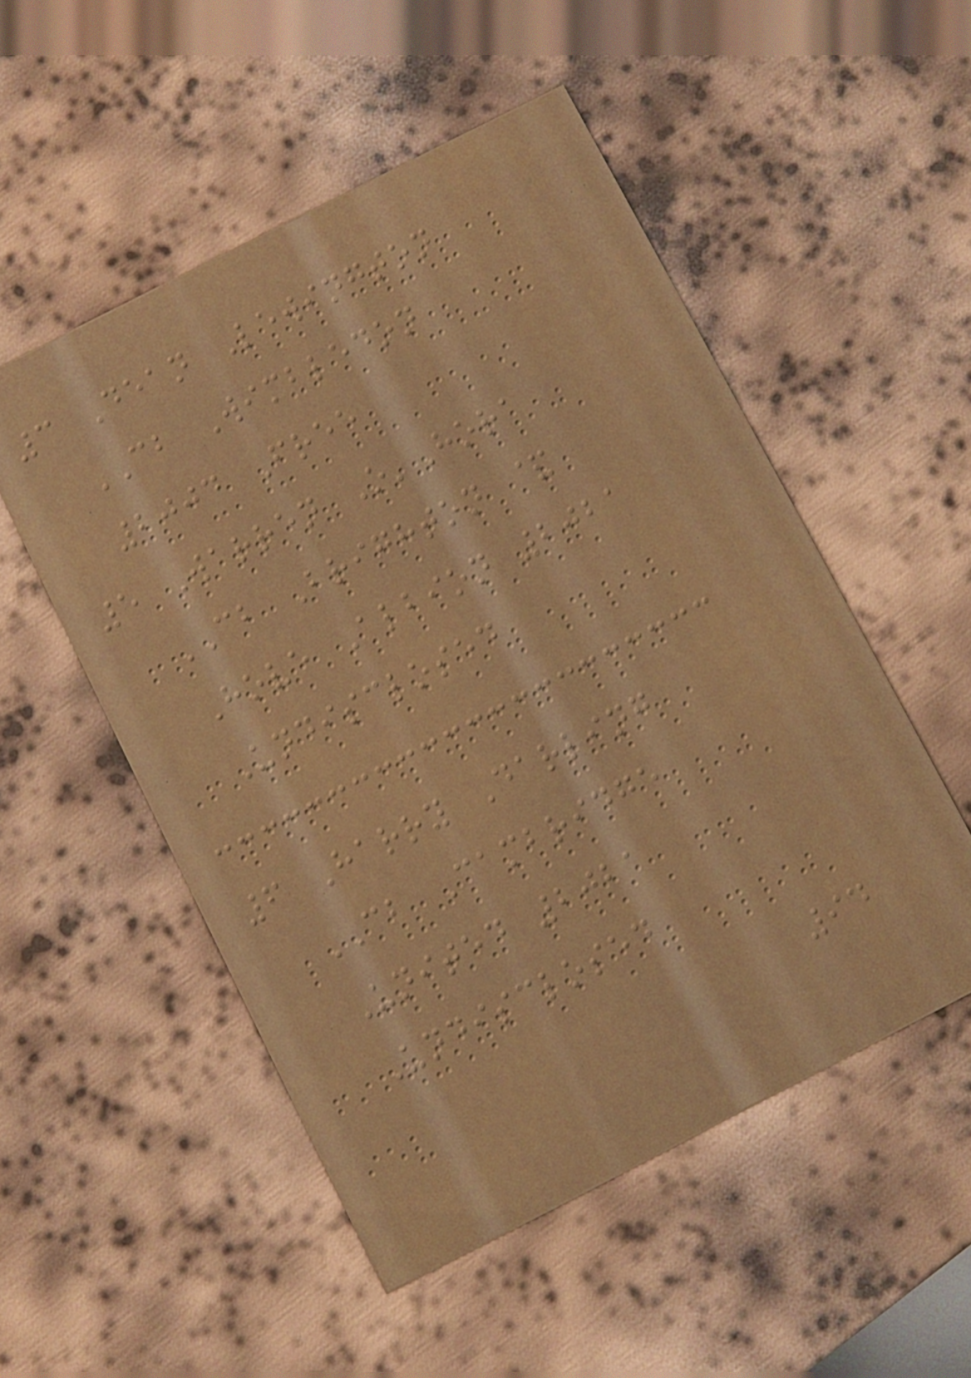3 Dean Lewington
CB Wimbledon
2004 Free
5 Warren O'Hora
CB Brighton &
Hove Albion 2021
Undisclosed
6 Harry Darling
CB Cambridge
United 2021
Undisclosed
94
